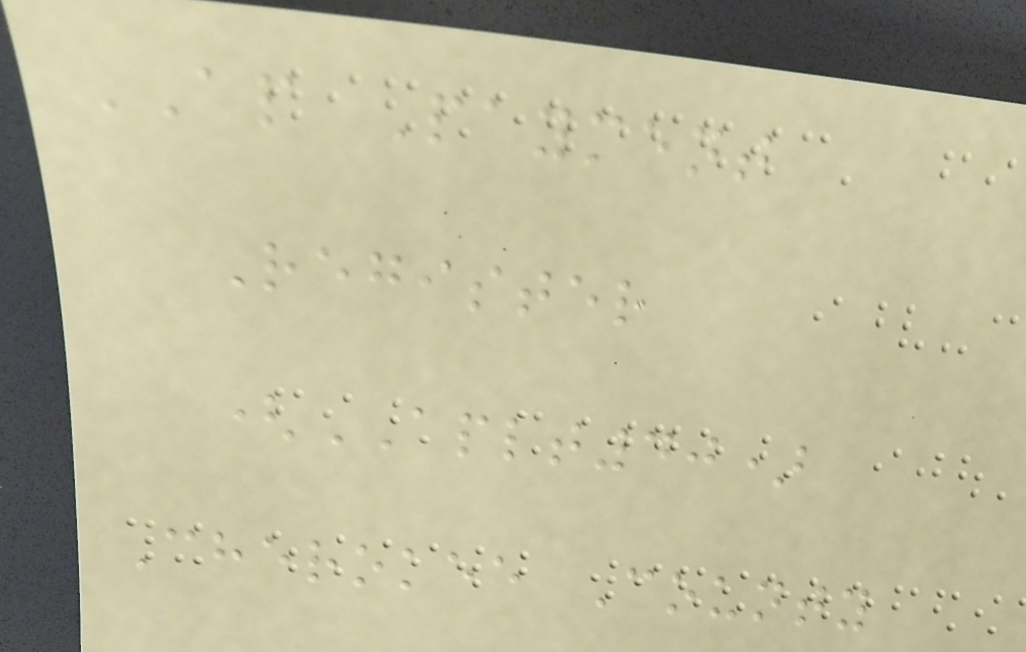AP Payment
Register
(APLT40)
Cherokee County
